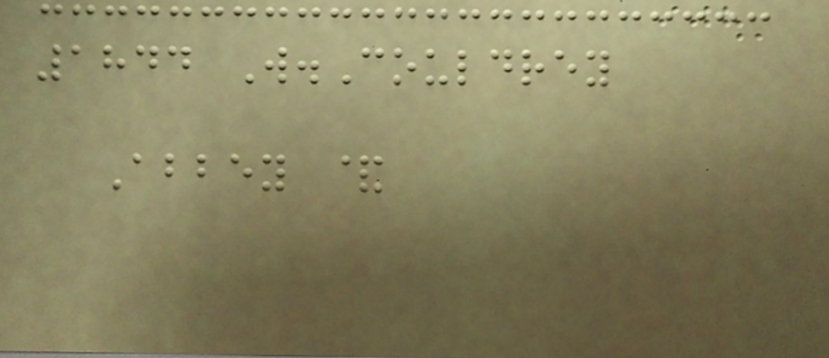1844 W.Couldrey
Abbey &
